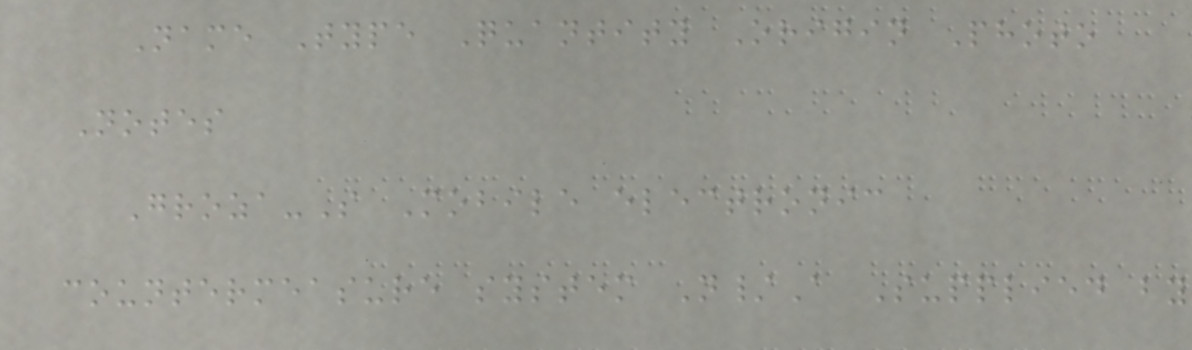Name Type Quantity Origin Photo
Notes
Groza-S Mobile electronic
countermeasure system N/A Supplied by
